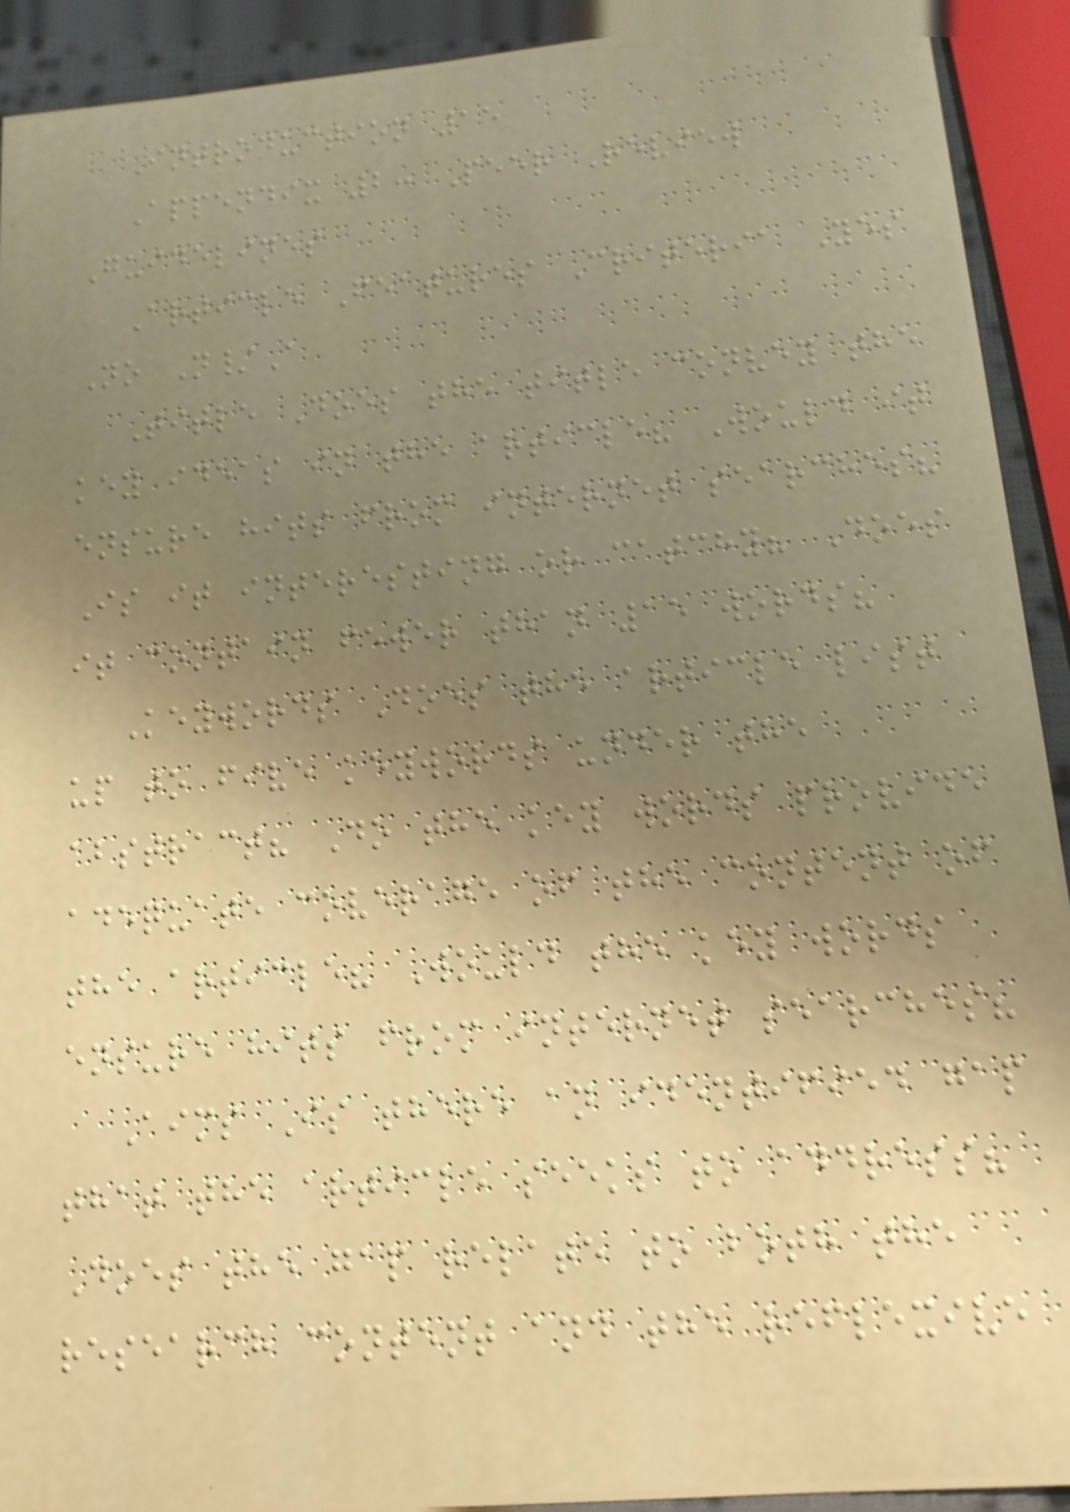Introduction 15
Appendix 2: Peer Review
Guidelines
Article Features Criteria Yes
No N/A
Title Does the title convey the
key ideas in the article? Would it
ensure hits from internet searches?
Is it interesting or catchy? Does
it contain fewer than 15 words?
Keywords Does the article list
up to five keywords under the
abstract? Do the key words provide
adequate coverage of the content of
the article? Would the key words
ensure hits from internet searches?
Aims Is there an identified gap
that the article seeks to address?
Does the gap relate to both the
research content and the reflexive
